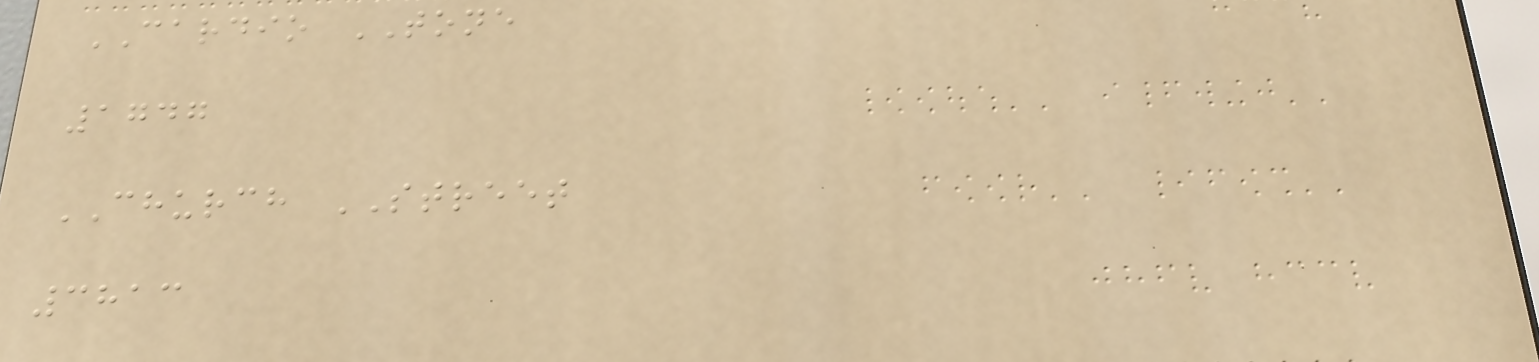CARDIO TONE
1747
CHURCH STREET
3813
